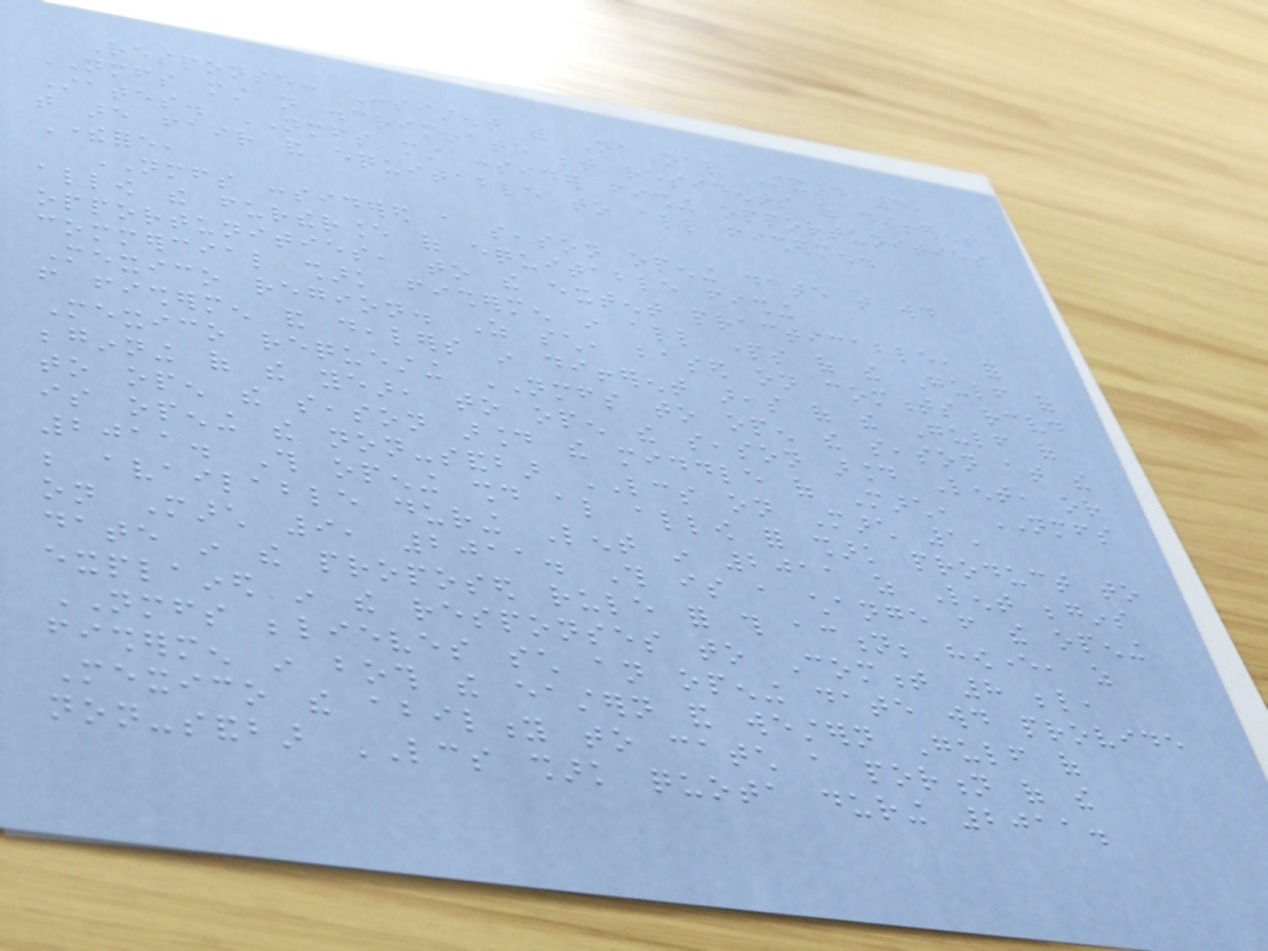Response: Consistent with National Standard 4,
NMFS must not discriminate between residents of different
States. NMFS must consider fishing opportunities
that are fair and equitable to all fishermen.
Therefore,
NMFS considered a season opening date that would
allow the furtherance of equitable fishing
opportunities, to the extent practicable, for
commercial shark fishermen in all parts of the Gulf of
Mexico region. As such, based on comments received
from fishermen and dealers in different areas of the Gulf of
Mexico requesting NMFS to open the season at the
beginning of the year, to open the season around Lent, or
to open the season around the middle of March, NMFS
is opening the non-sandbar LCS on March 1,
2011. This opening should also allow for shark product to
be available during Lent in 2011 as Lent begins
on March 9, 2011. This is a change from the opening
date in the proposed rule for this action; however, as
explained in the responses to Comment 8 below,
NMFS believes such an opening date would provide
fishermen in both the eastern and western Gulf of
Mexico the ability to catch a portion of the
non-sandbar LCS shark quota during 2011.
